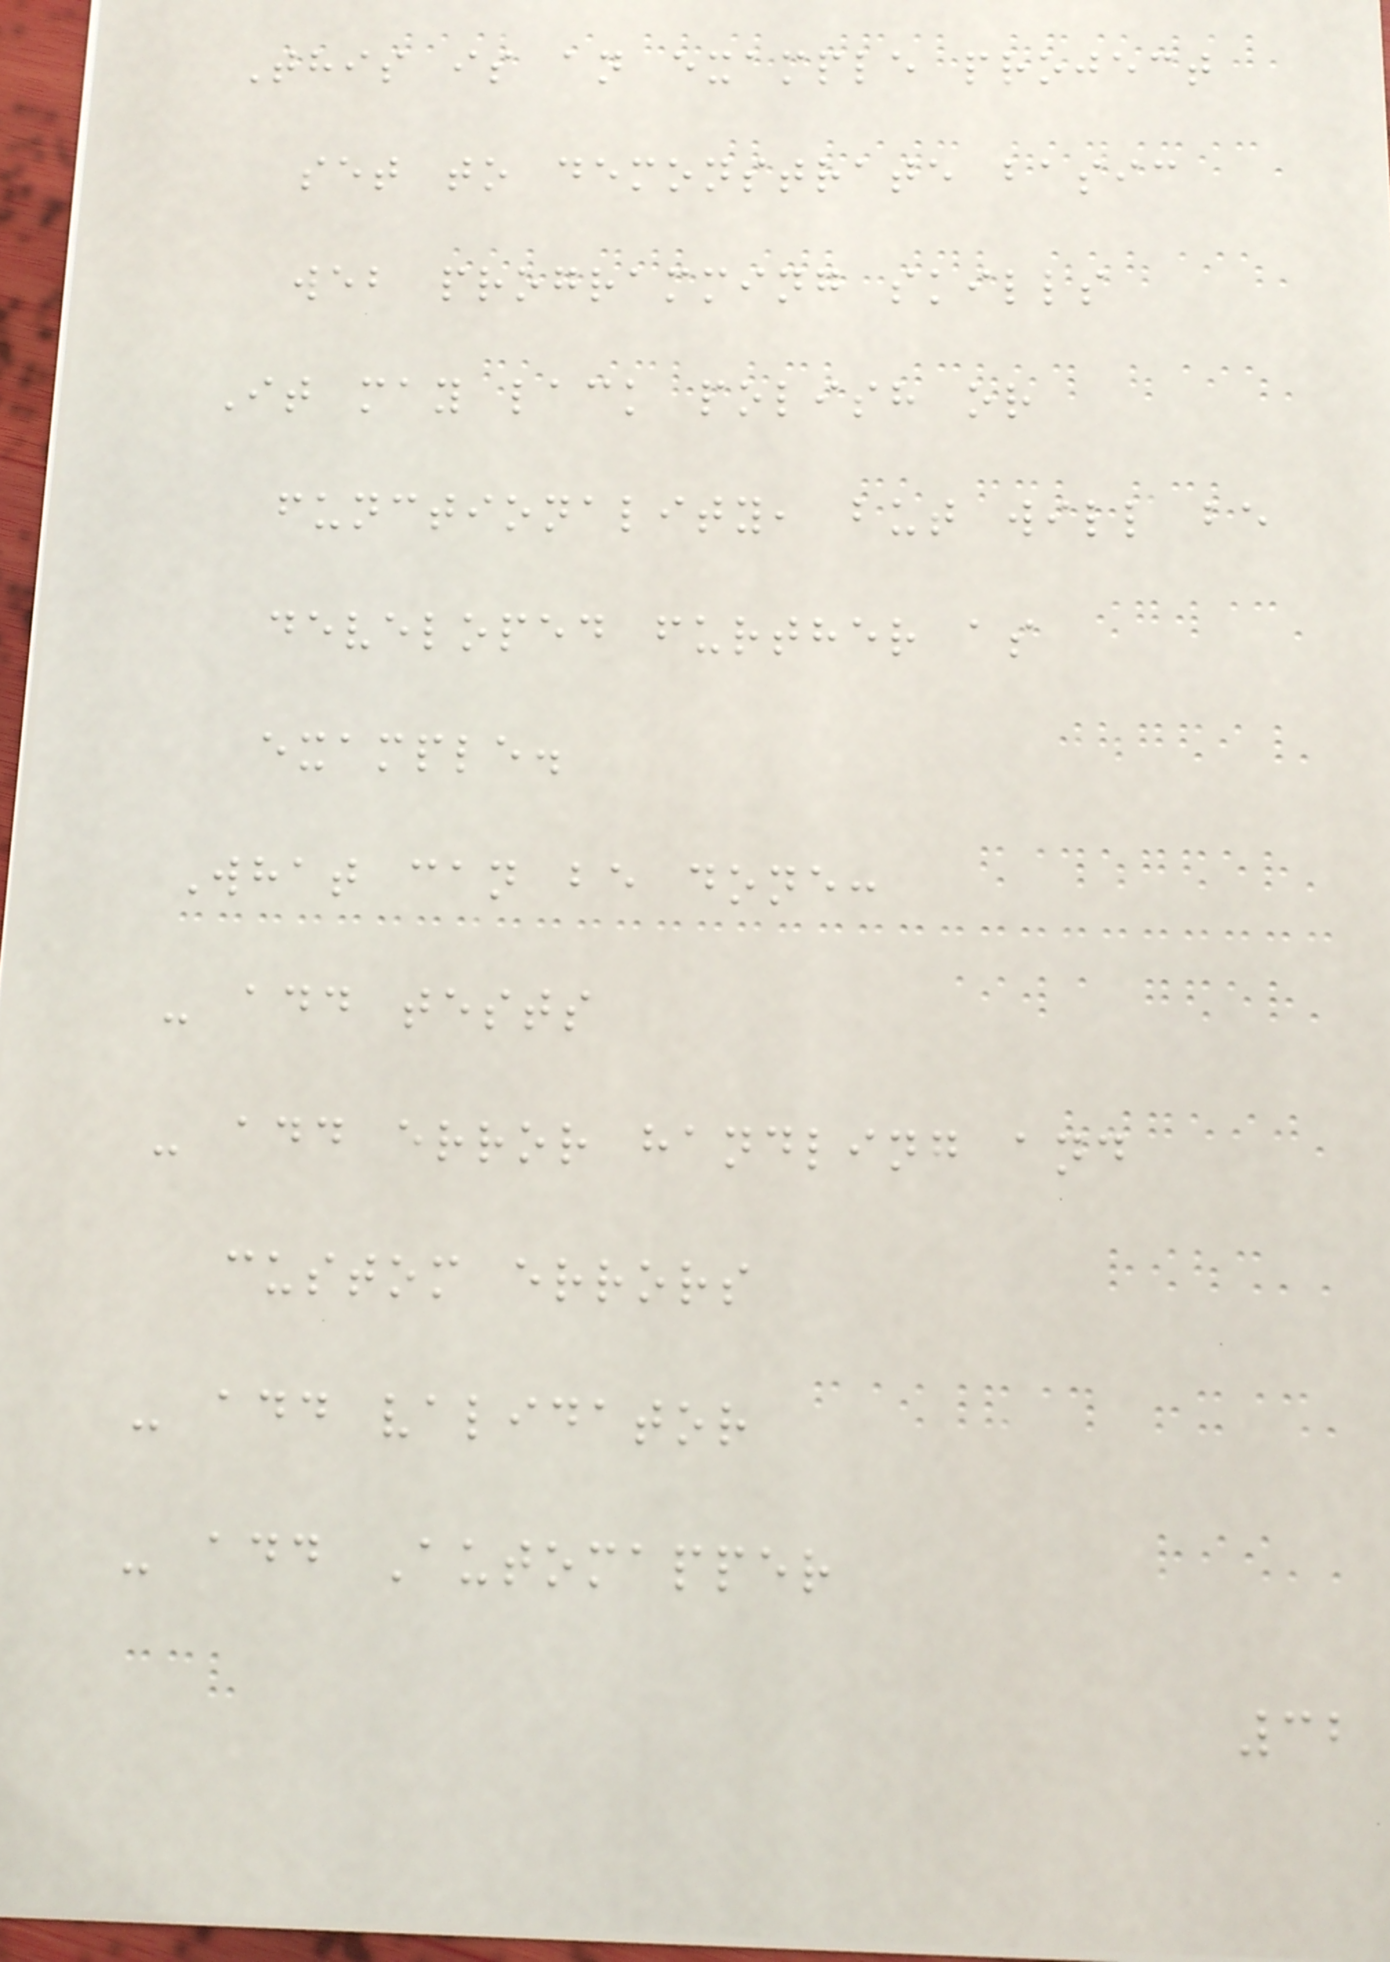This is an example project
set to demonstrate basic
web programming skills
It may lack polish or
functionality, but will be
developed further as
example.
What can be done:
- add tests
- add error handling and
custom errors
- add validator
- add Automapper
32
